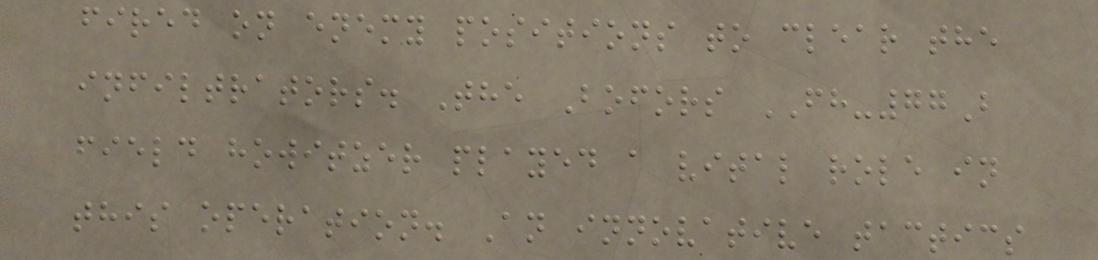fired on enemy positions to clear the
infiltrators. The Bofors FH-77B
field howitzer played a vital role in
this operation. An innovative tactics
